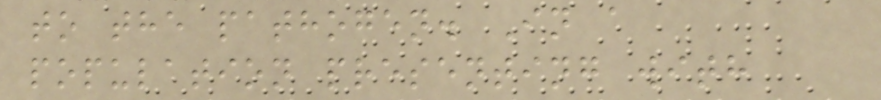to the pathogen. In a
population presenting with
